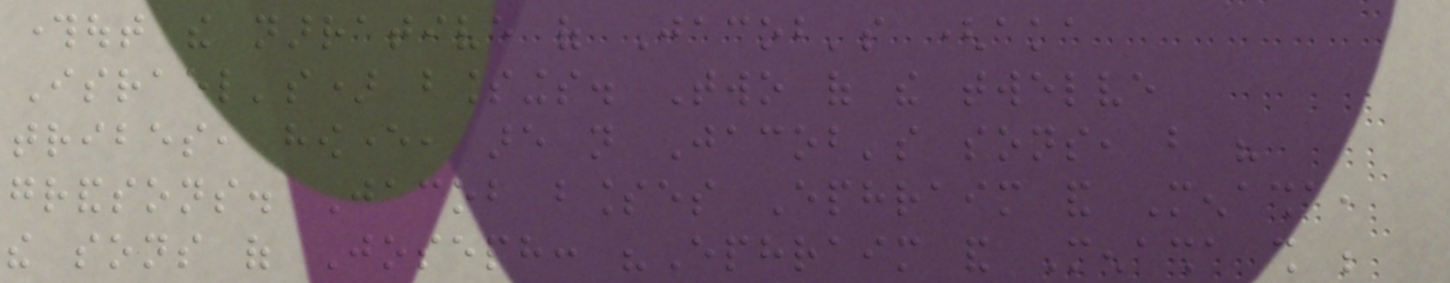throughout the narrative of Jacob's (aka
Israel's) blessings. Two of the twelve
tribes, however, are not Jacob's sons, but his
grandsons. Jacob blesses Ephraim and Menasha,
the sons of Joseph: "Ephraim and Menasha shall be
